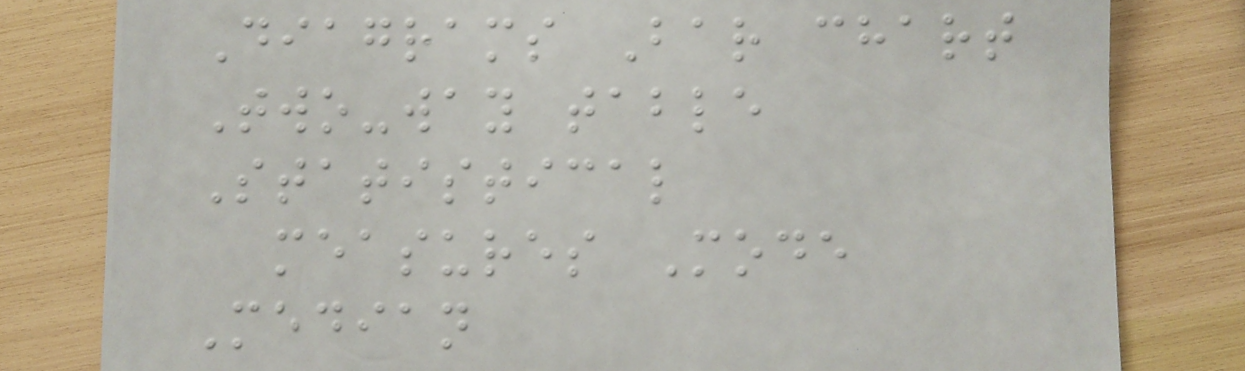Diagrams Bar chart
Two-way table
Statistical
measures Mode
Median
